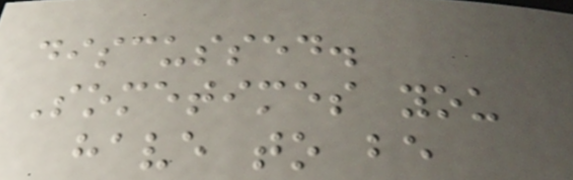discussed.
Sometimes you
have to be
